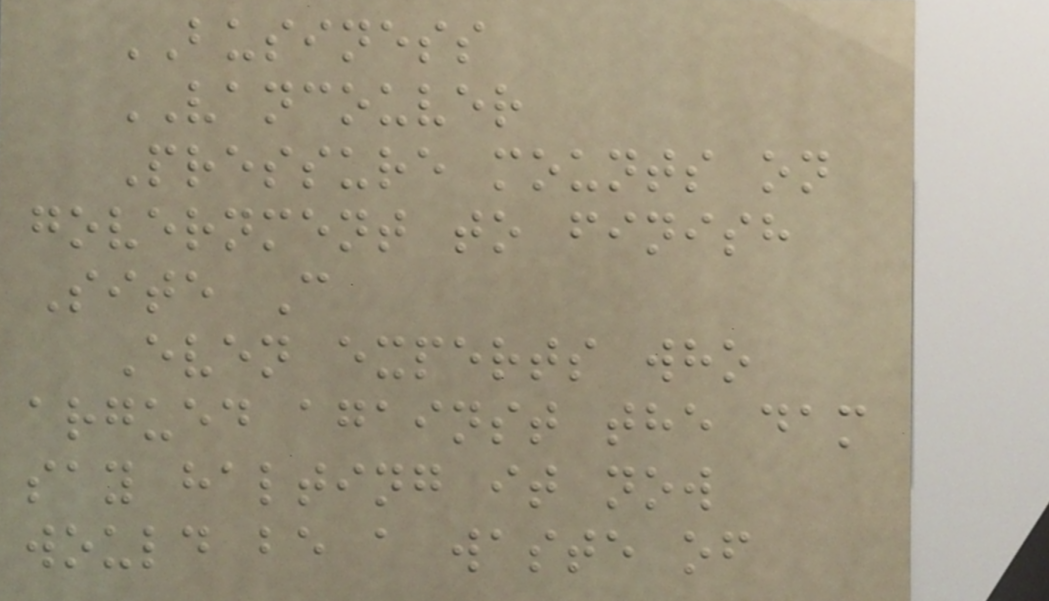BUSINESS
VANCOUVER
Pressure mounts on
government to finish
Site C
Even experts who
argued against the dam
say halting it now
would be a waste of
